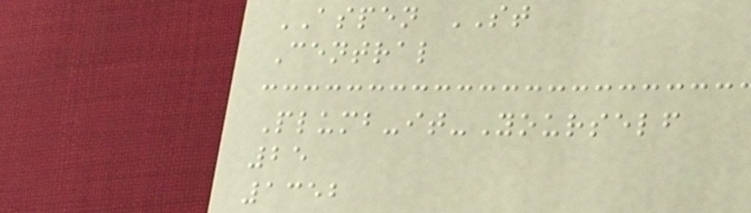ASPEN ST
Central
Plumb-it-Yourself
25
1352
